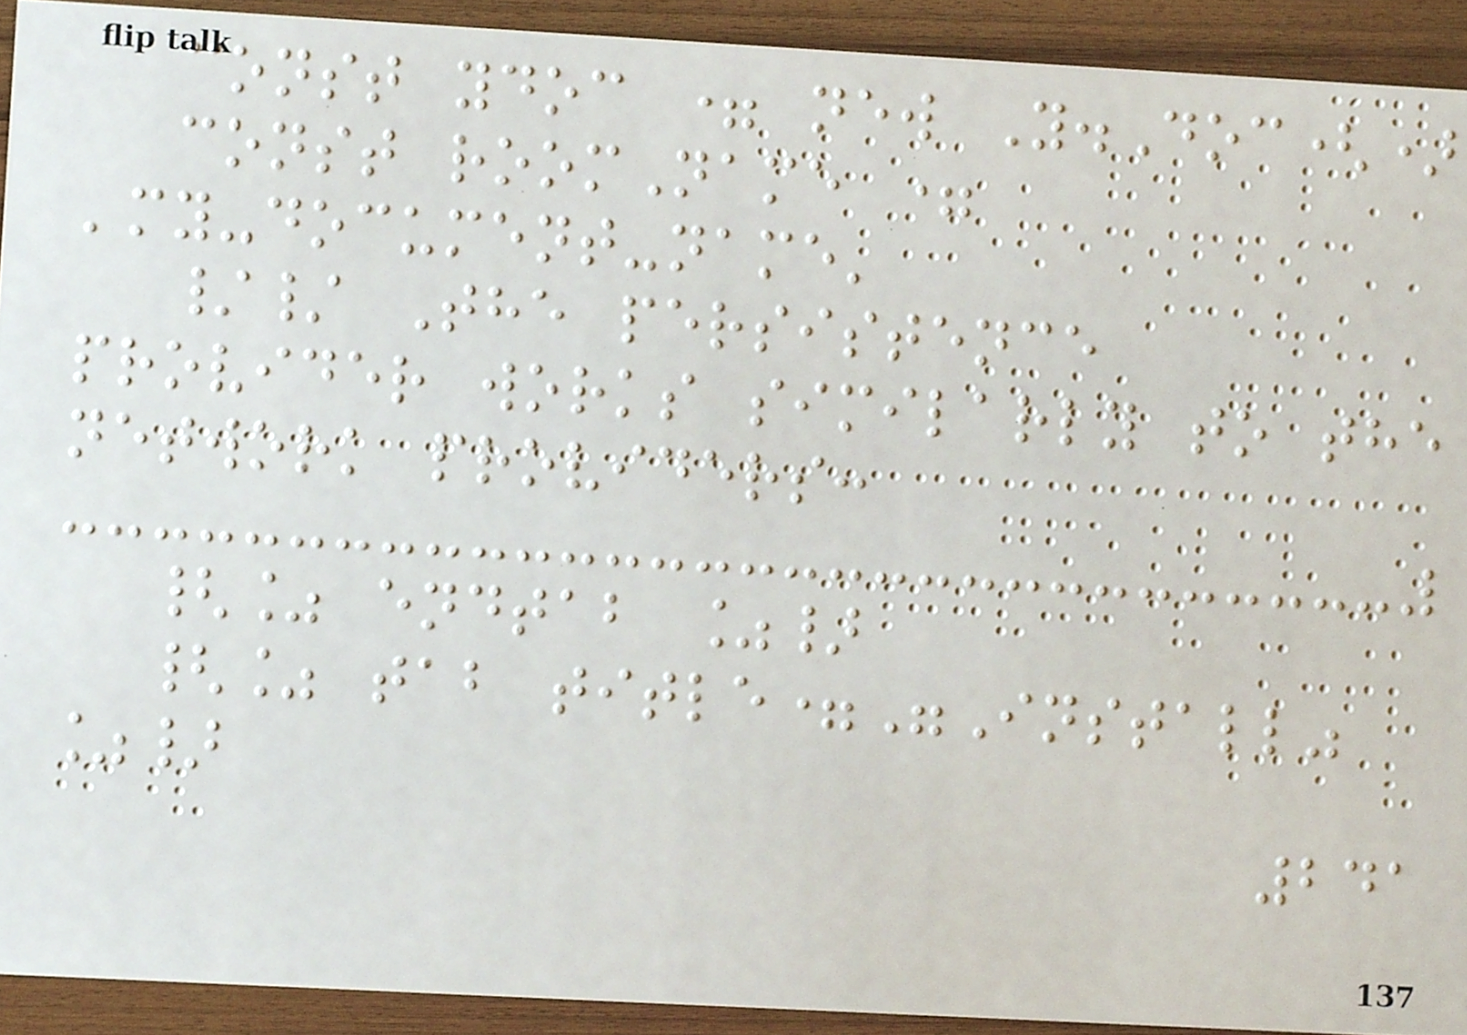const ydoc = new Y.Doc()
const roomName =
'my-document-name'
// The persistence
provider works similarly to the
network providers:
{% endtab %}
{% tab title="Install"
%}
241
